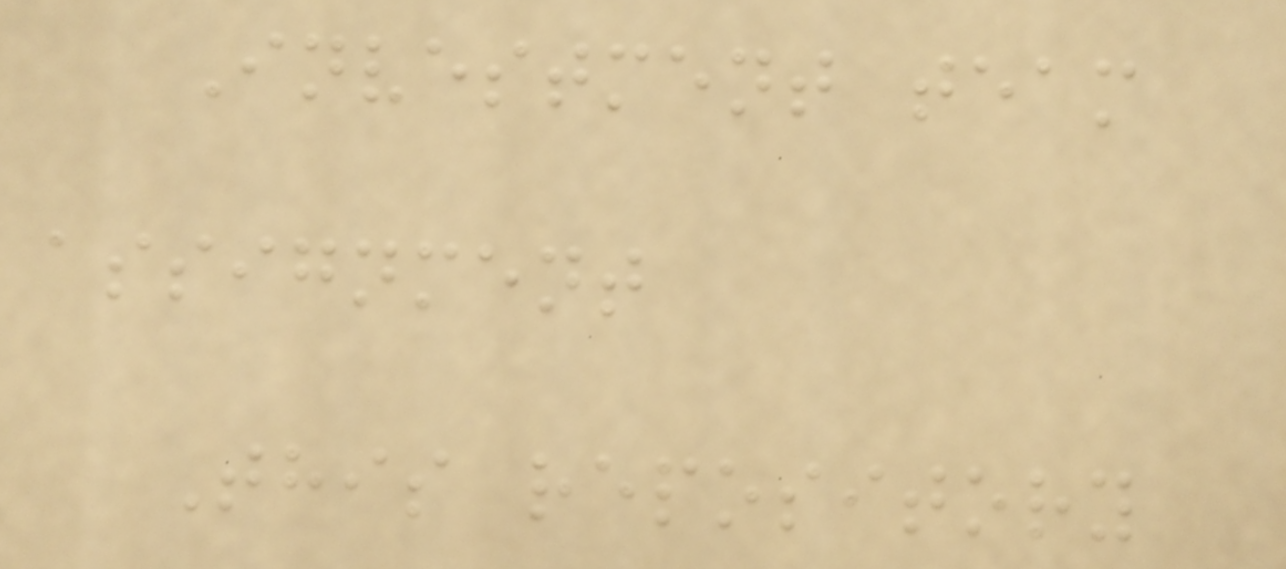Investment team
assignment
This repository
